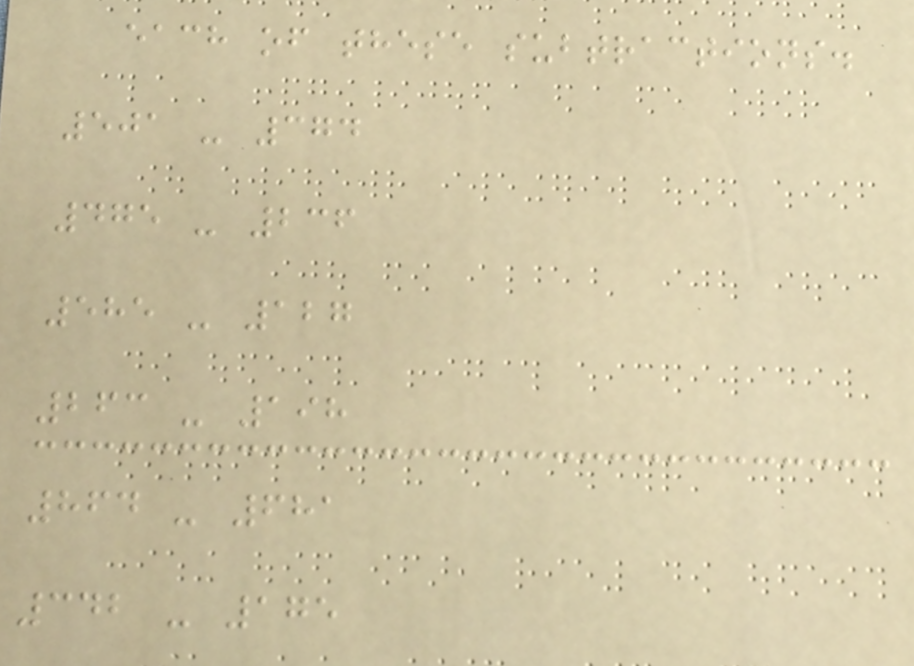each of these subtractions.
501 - 374
475 - 236
585 - 127
263 - 198
864 - 681
342 - 175
